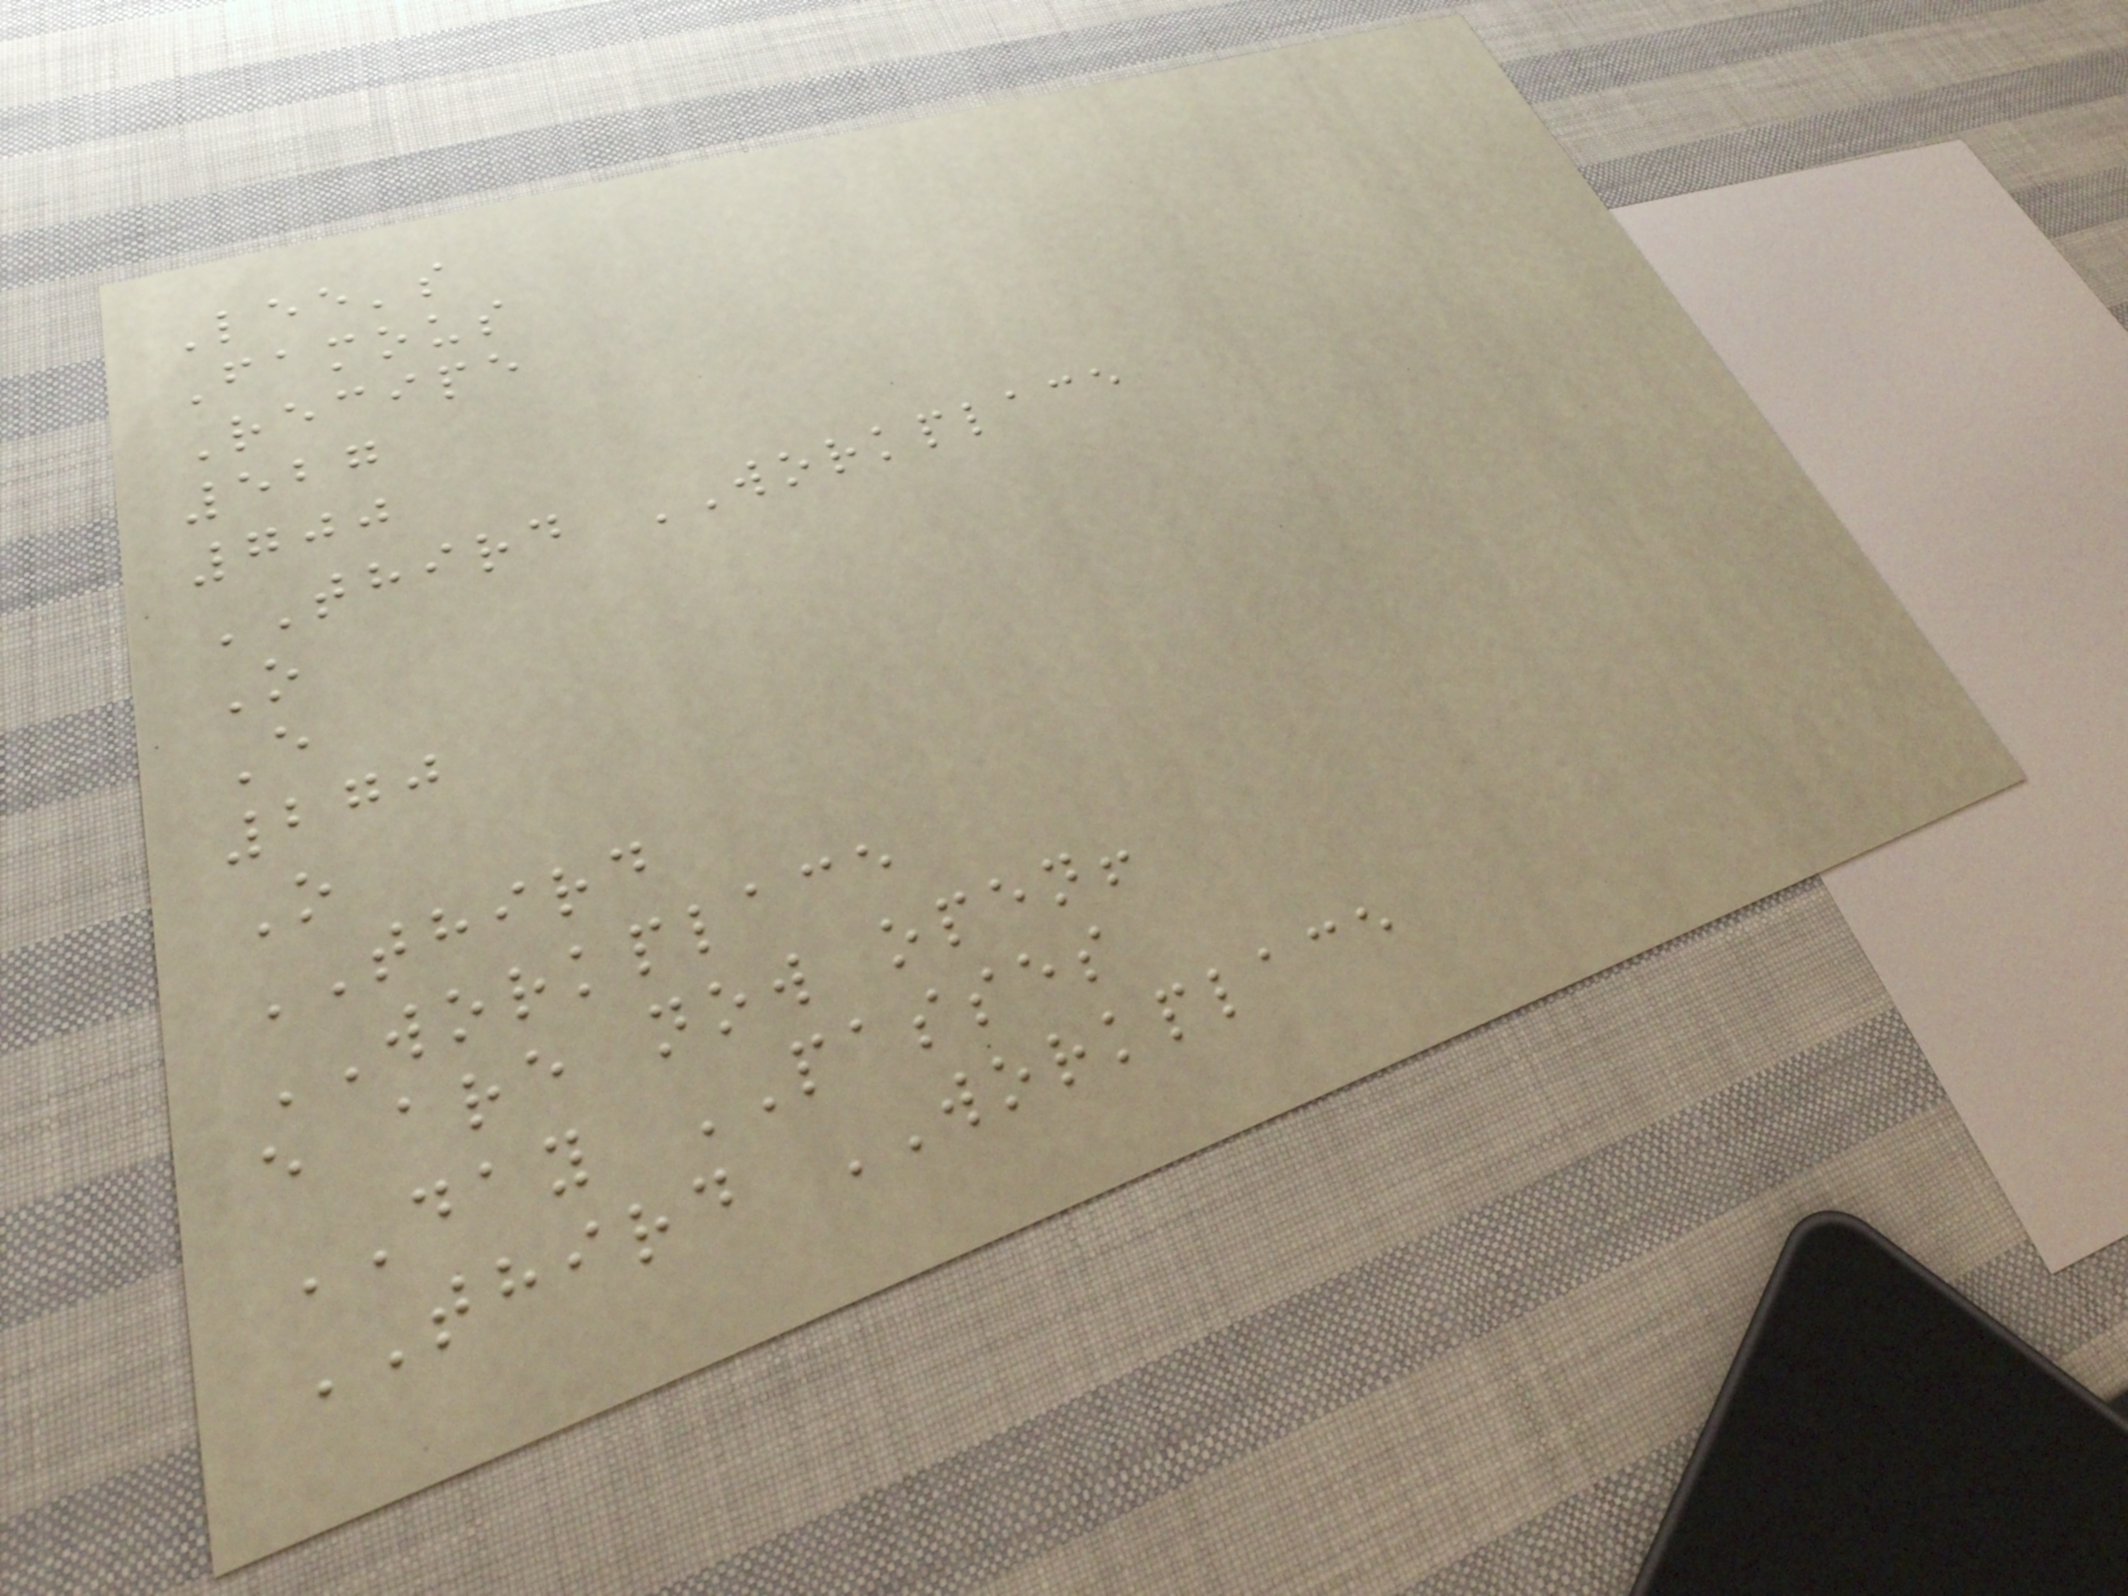Lee's
Famous
Recipe
527
700
THIRD WORKPLACE
O
E
270
O
THIRD
WORKPLACE
e are now open!
DAY PASSES
THIRD WORKPLACE
